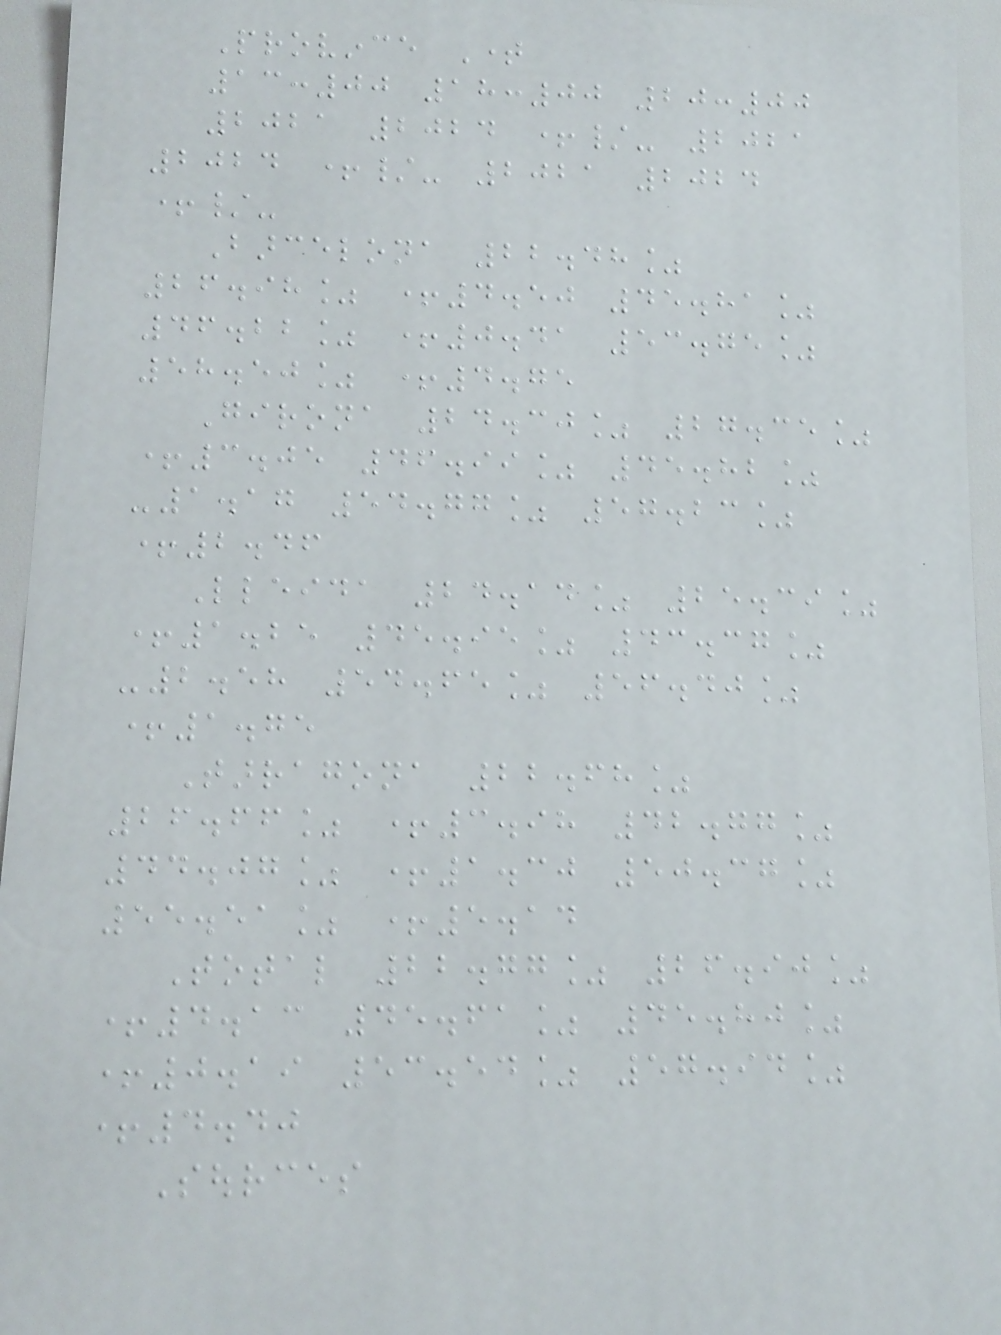Province Time
13:00 18:00 20:00
2021 2024 +/- 2021
2024 +/- 2021 2024
+/-
Barcelona 22.48%
26.98% +4.50 45.81%
46.22% +0.41 53.75%
58.50% +4.75
Girona 24.30% 27.35%
+3.05 46.99% 45.82%
-1.17 54.77% 57.23%
+2.46
Lleida 24.14% 25.39%
+1.25 45.95% 43.37%
-2.58 54.65% 56.40%
+1.75
Tarragona 22.68%
26.66% +3.98 42.77%
44.07% +1.30 50.37%
55.51% +5.14
Total 22.77% 26.90%
+4.13 45.61% 45.80%
+0.19 53.54% 57.94%
+4.40
Sources
